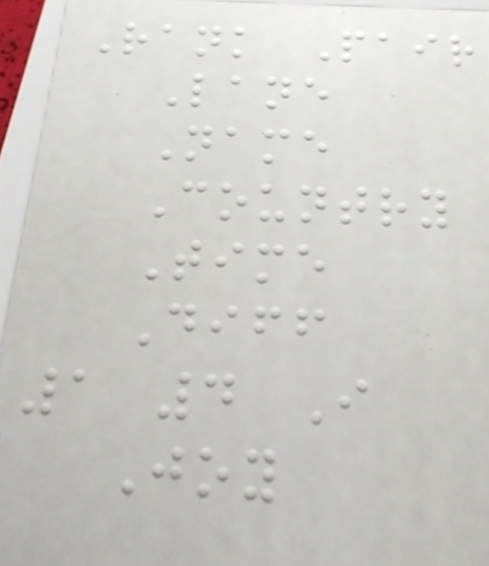Rank Pair
Lane
Name
Country
Time
Diff
1 4 I
Joy
